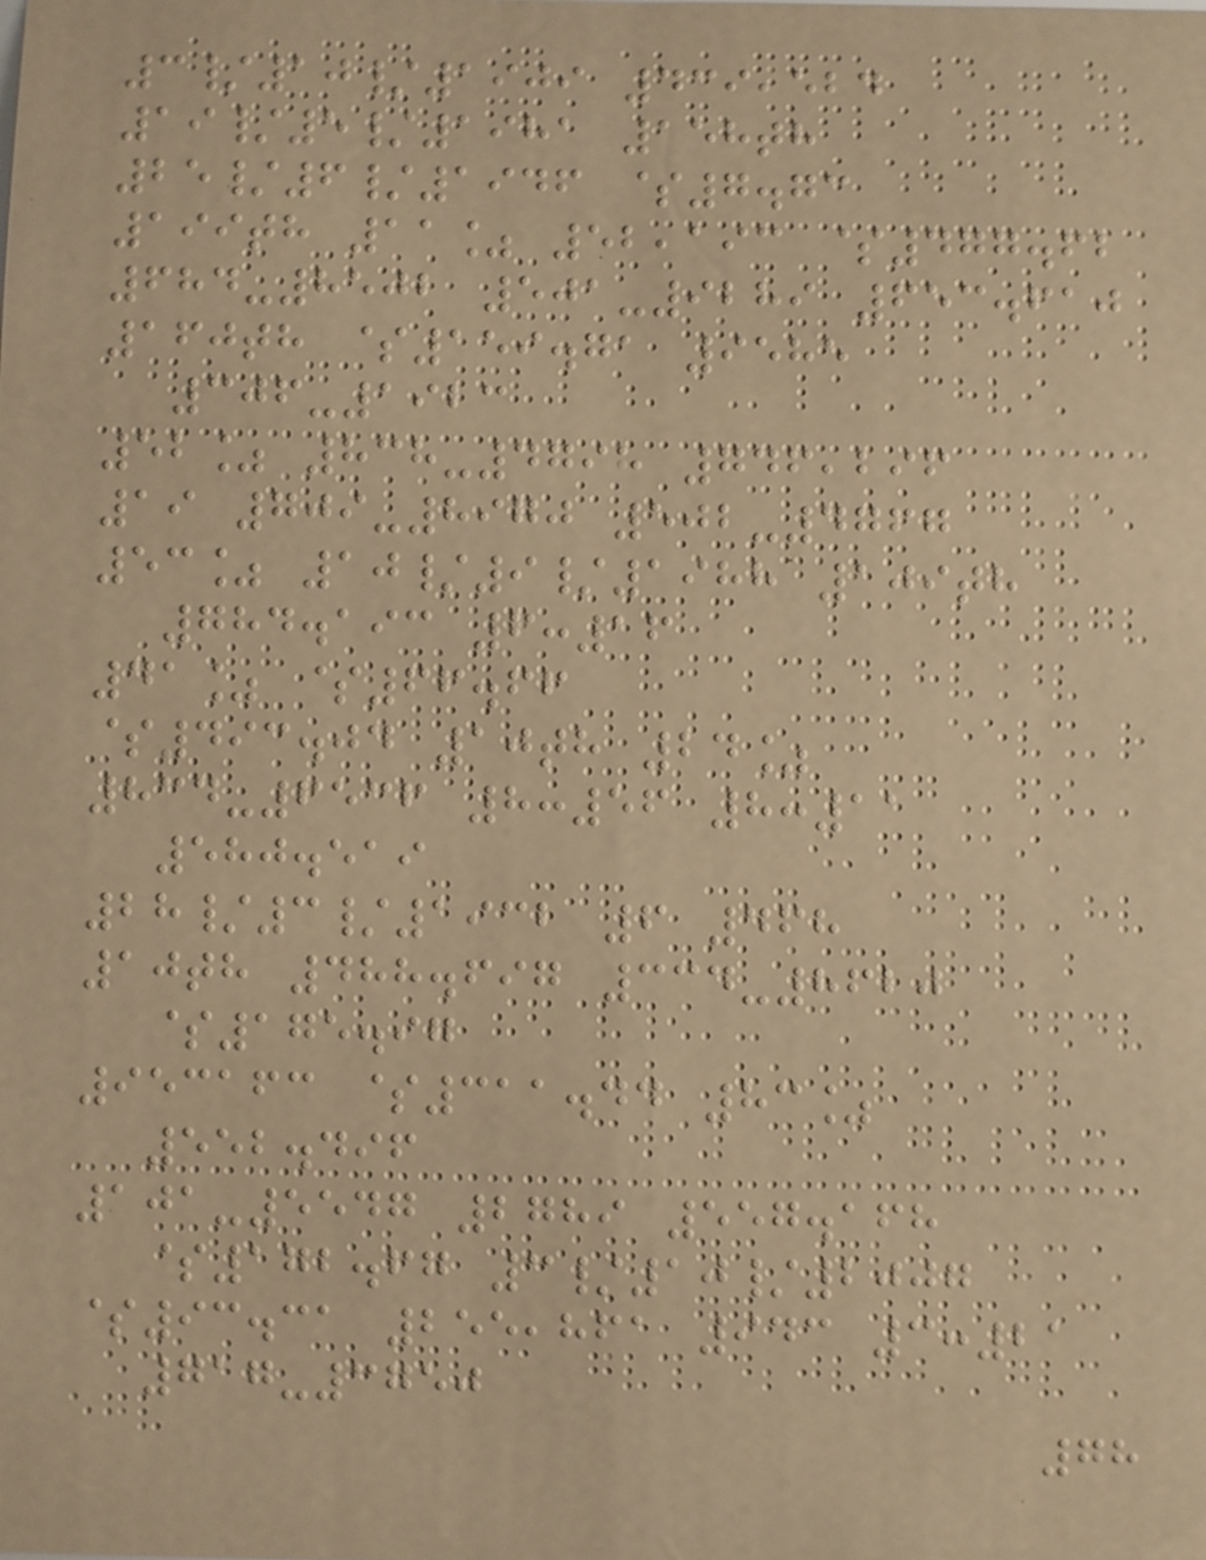3/10/1909 439,524
19/5/1981 158th
25/6/1946 $7.73
199th 11% 52,193 $477.62
684-8502 501-9289 653.610
160th $159.71 9585
306-1923
52% 838-4798 746,296
19 709-8970 502-4767
53% 10/9/1988 109th
784.193 6:16
41% $66.66
$493.04 10th 24%
834-6536 8:56 8:11
580.519
28/3/1932 6 468
10th 488.697 334-8620
$175.97
953163 $311.44 83%
552.496
101-5547 2789 557.168
$172.67 3/10/2007
$93.31 255,861 943 3:21
717-3750
78
